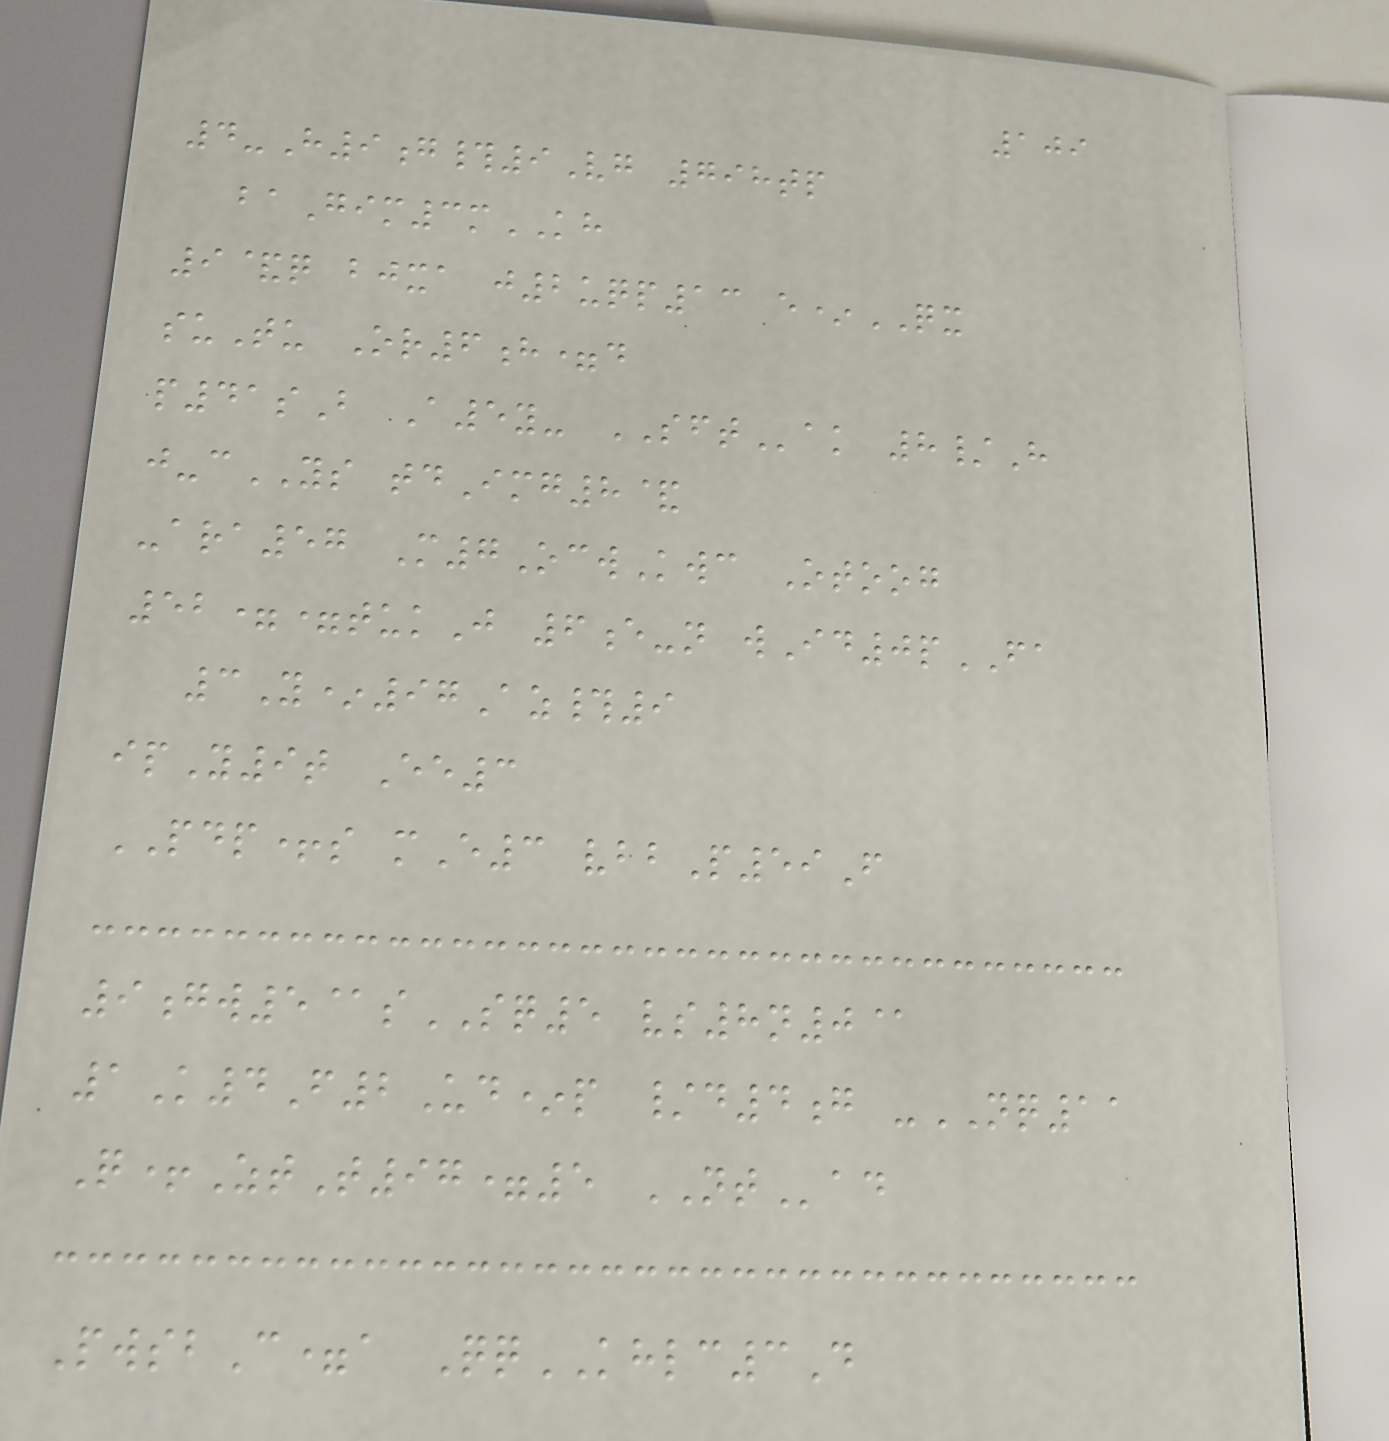109
4-H9g#9Vg 798tp
baGim3mKH
9&q bjxa j2uqp13 e*QX
suTu Or6h=d
p41sB A5y- SFTak 8/H
j-cYS tdImg8&
-ara57 M7OcwKwc Otoog
52==tukJ 6e-n wId0pFA
3Y*97Az#9
ipY9t Ee3
PDP+s mE3 vbbP59F
9gw5@sSQ5 vs8n0@
1K4F2Ud*p /d4g -NQ11
Q+ZtT97=5 NTad
PwsbC=a QqKHLC3D
